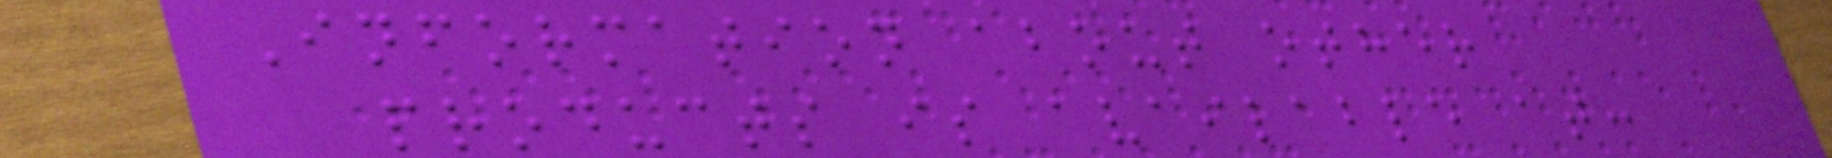Information about other
products is available at:
